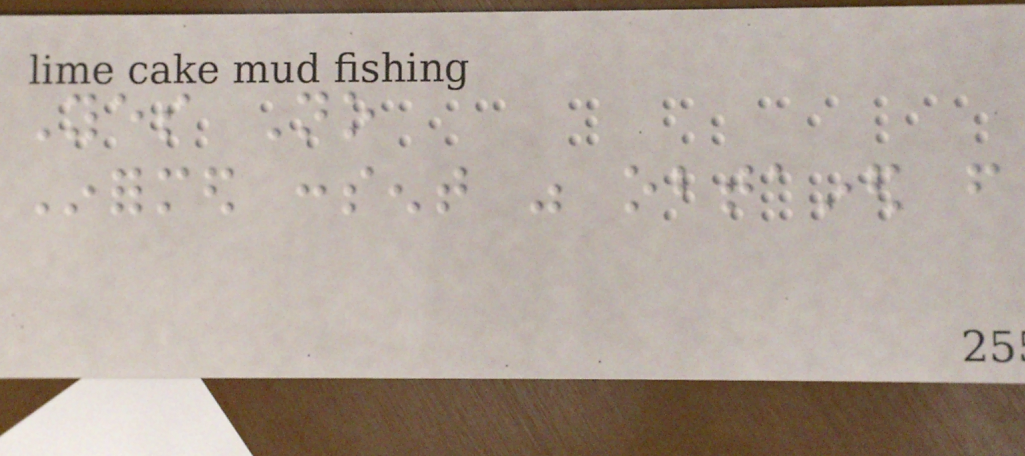Yes No
Informed consent was obtained from
